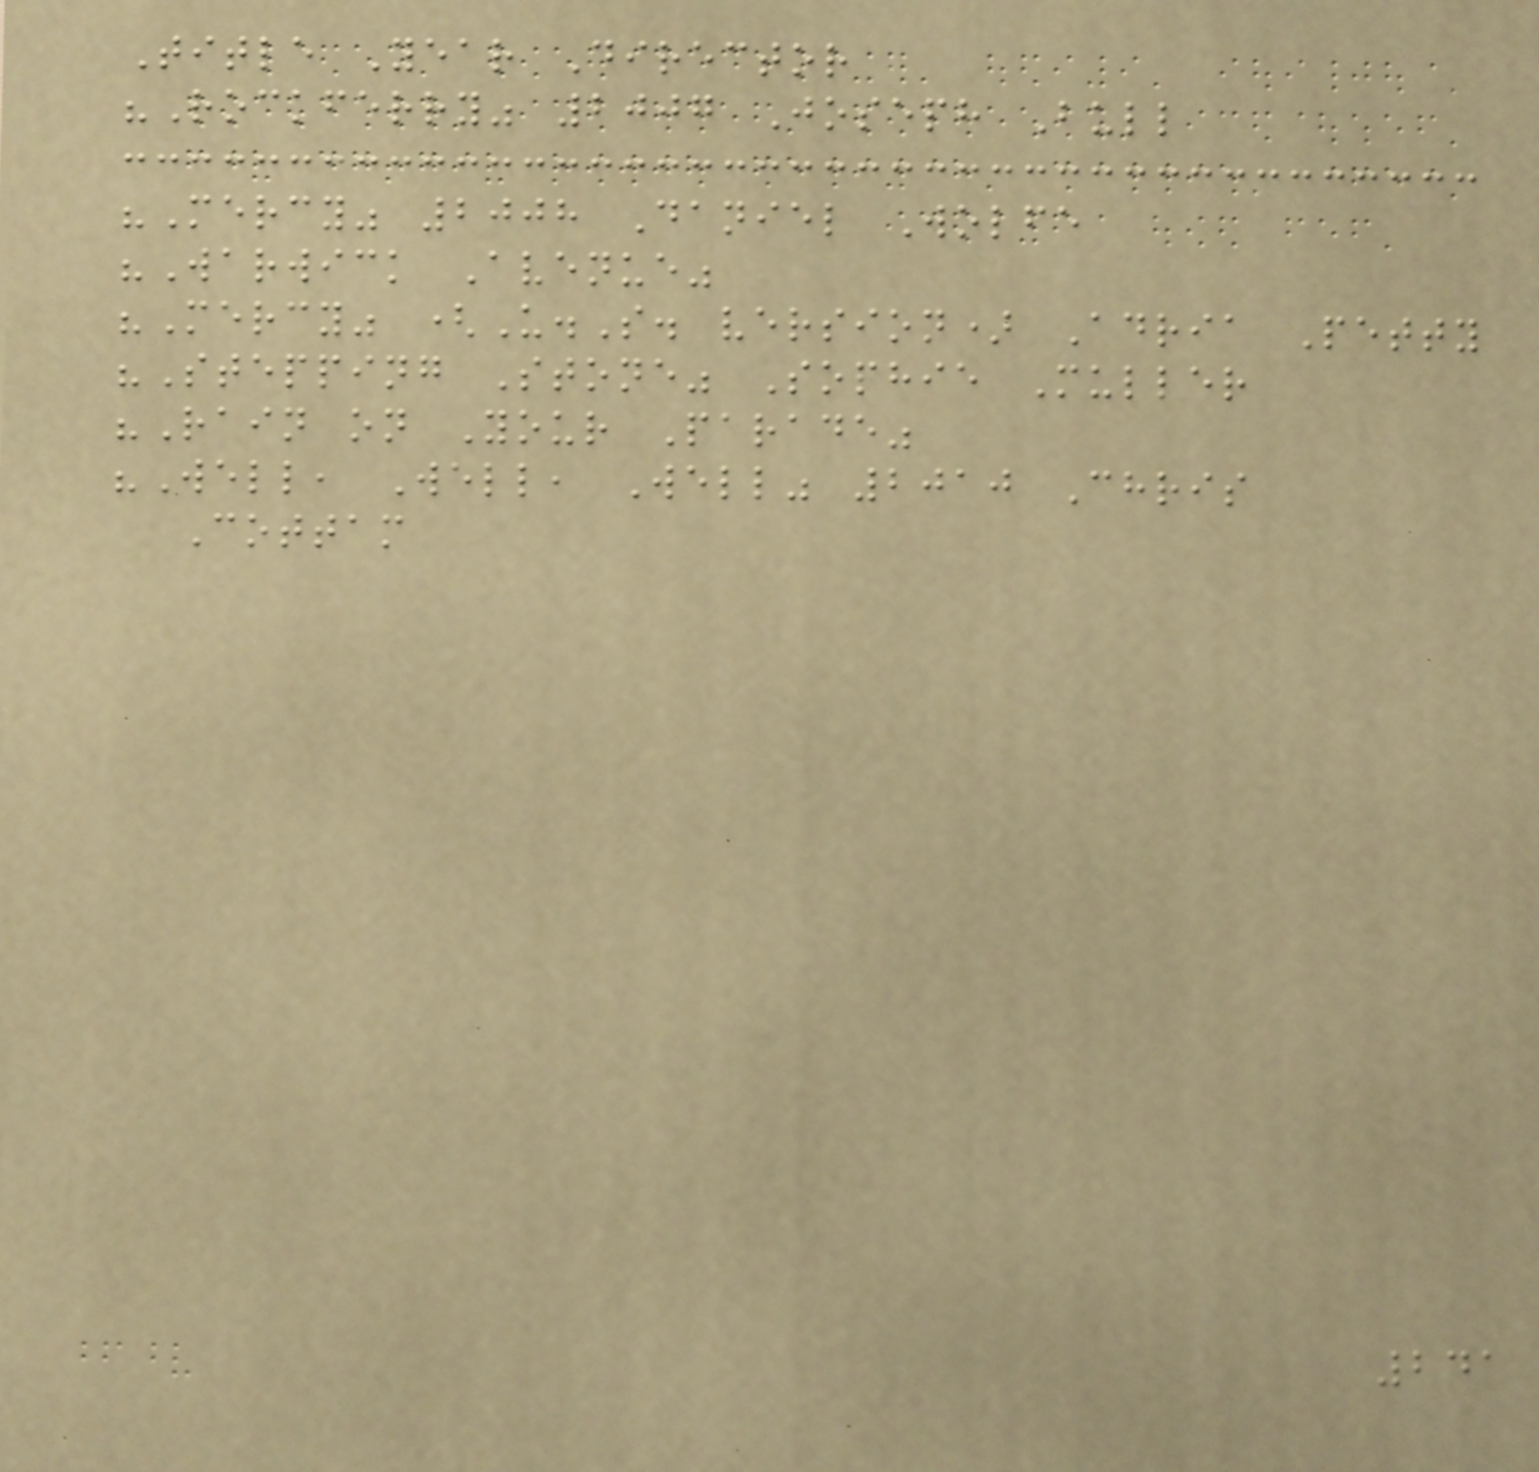Title Year Director
"Rockferry" 2007 Joseph Bull
"Mercy" 2008 Daniel Wolfe
"Warwick Avenue"
"Mercy" (U.S. version) Adria Petty
"Stepping Stone" Sophie Muller
"Rain on Your Parade"
"Well, Well, Well" 2010 Chris
Cottam
241
